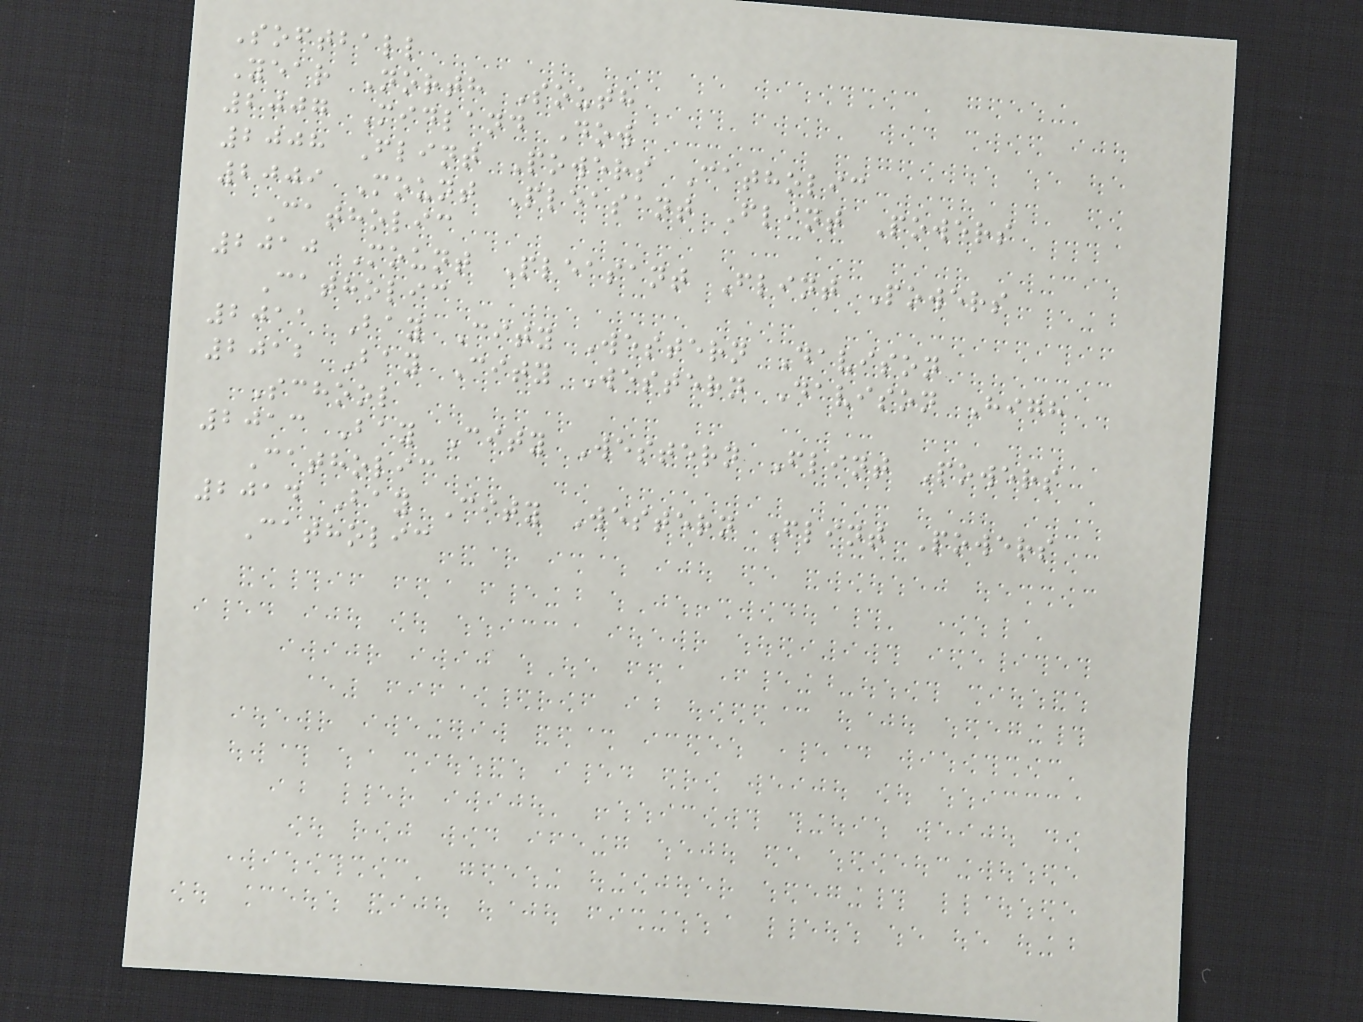Softball
Year North South
2007 Midland Dow
2008 Flint Powers Catholic
2009 Mount Pleasant Flint Powers
Catholic
2010 Mount Pleasant Flint Powers
Catholic
2011 Bay City Western Davison
2012 Bay City Western Davison High
School
2013 Bay City Western Flint Powers
Catholic
2014 Bay City Western Flint Powers
Catholic
